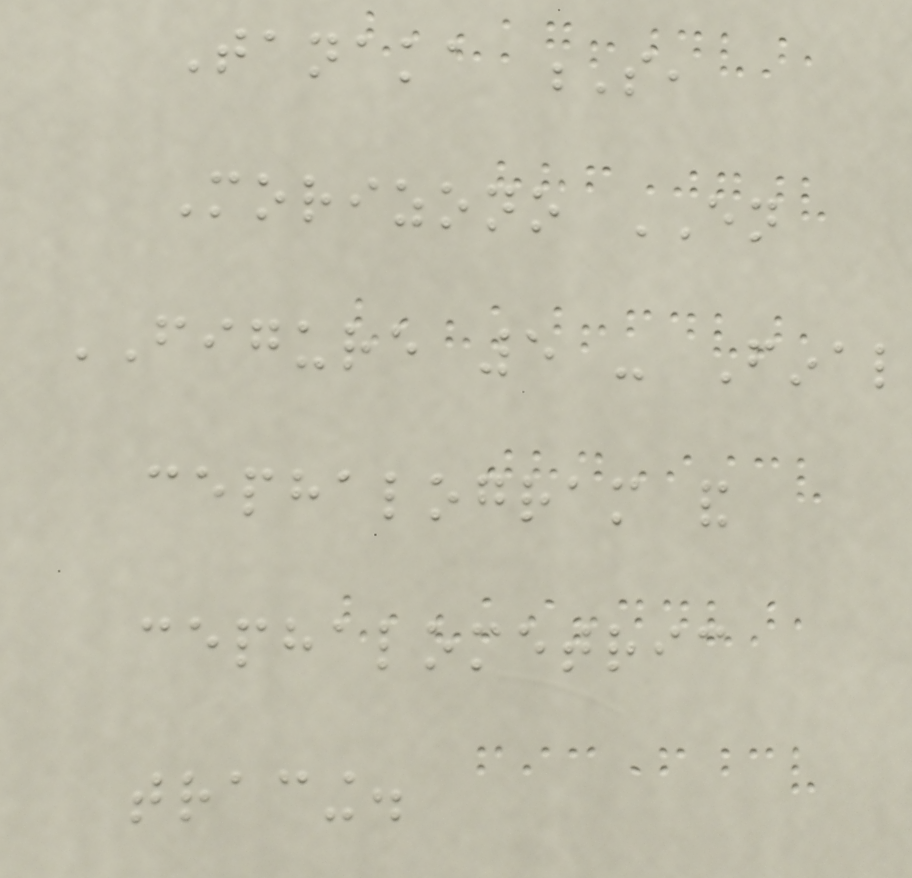Tanaka S,
Morizono EN
FIGURE 5 - Final
cephalogram and
cephalometric
tracing.
